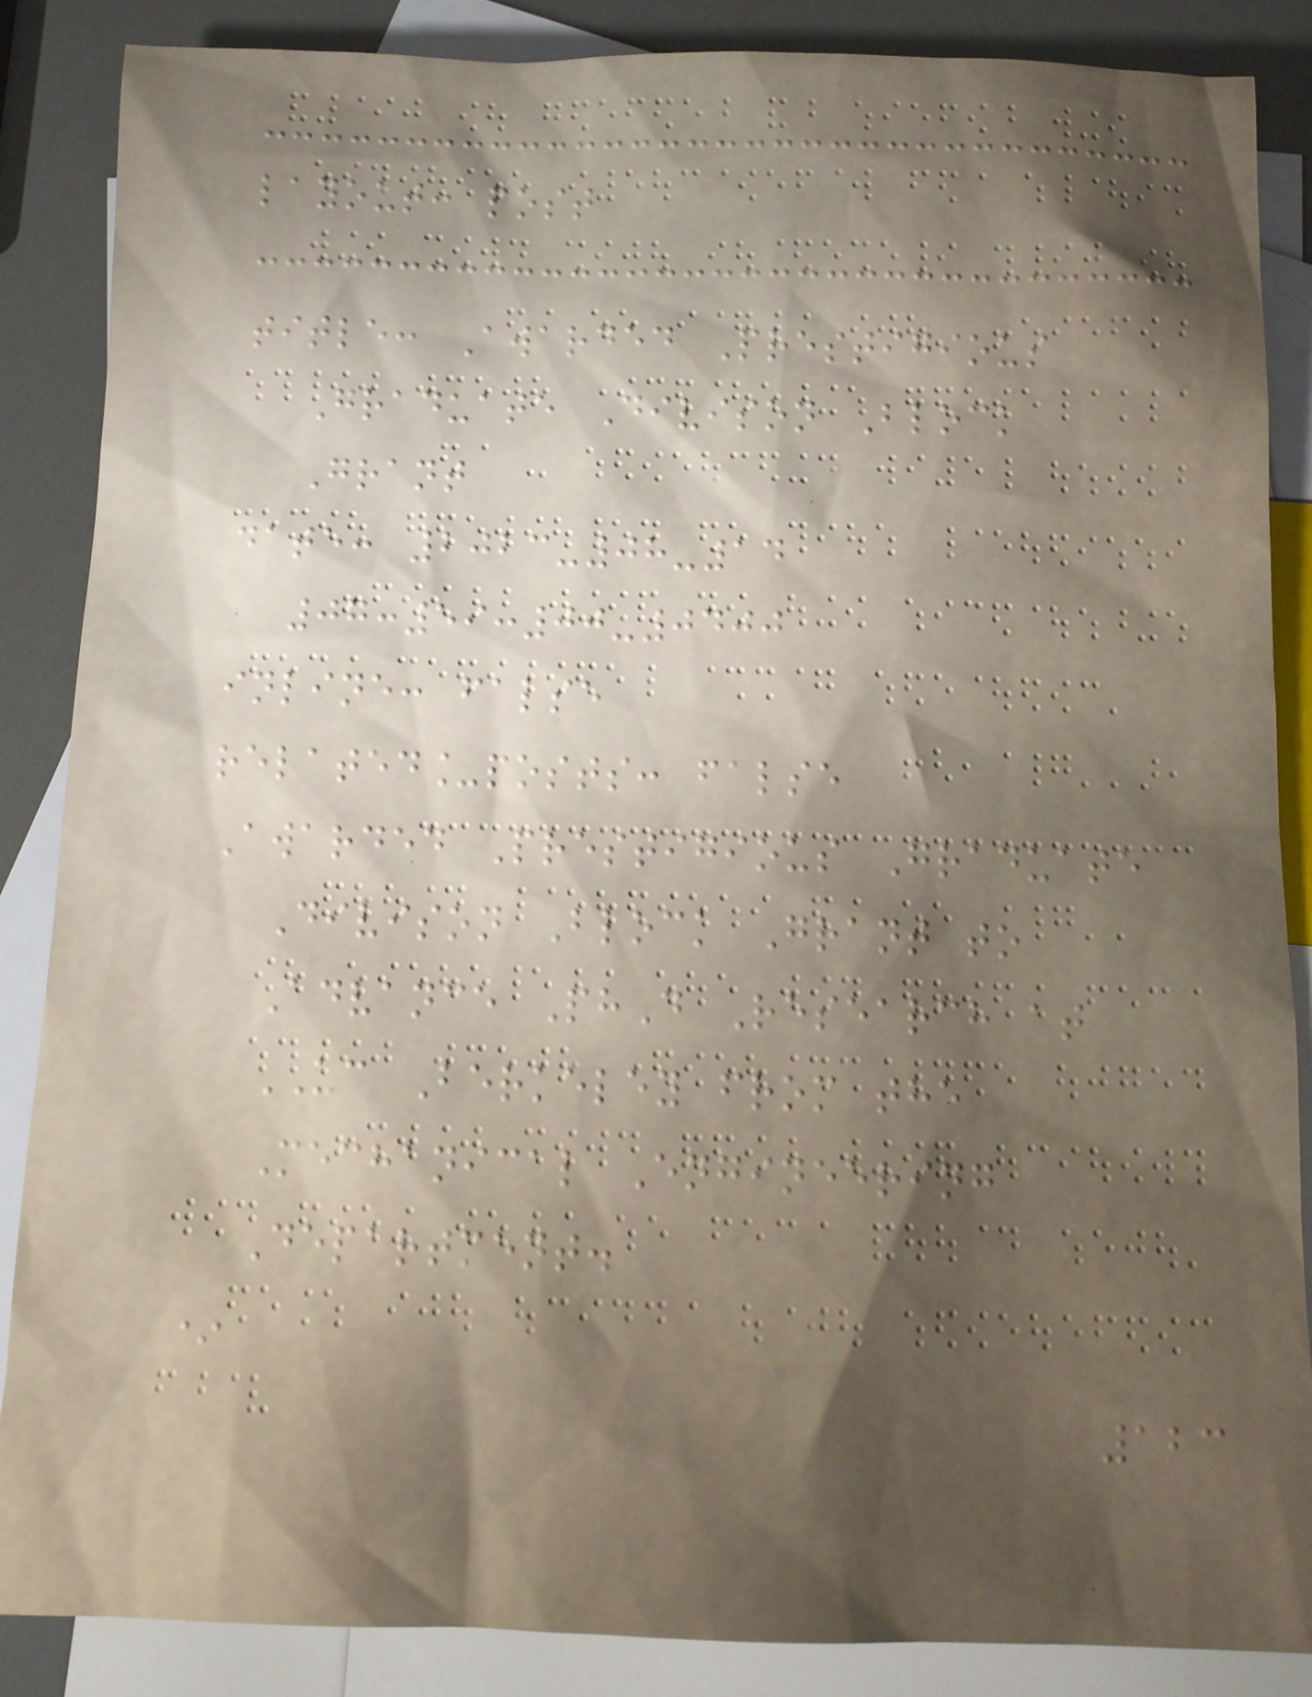layout: post
title: Awarded Prestigious
Graduate Divison Block
Grant
date: 2023-08-14
07:59:00-0400
inline: false
related_posts: false
Awarded Prestigious Graduate
Divison Block Grant to
Advance PhD Research at
UC Berkeley from the
Mechanical Engineering
Department.
*
123
